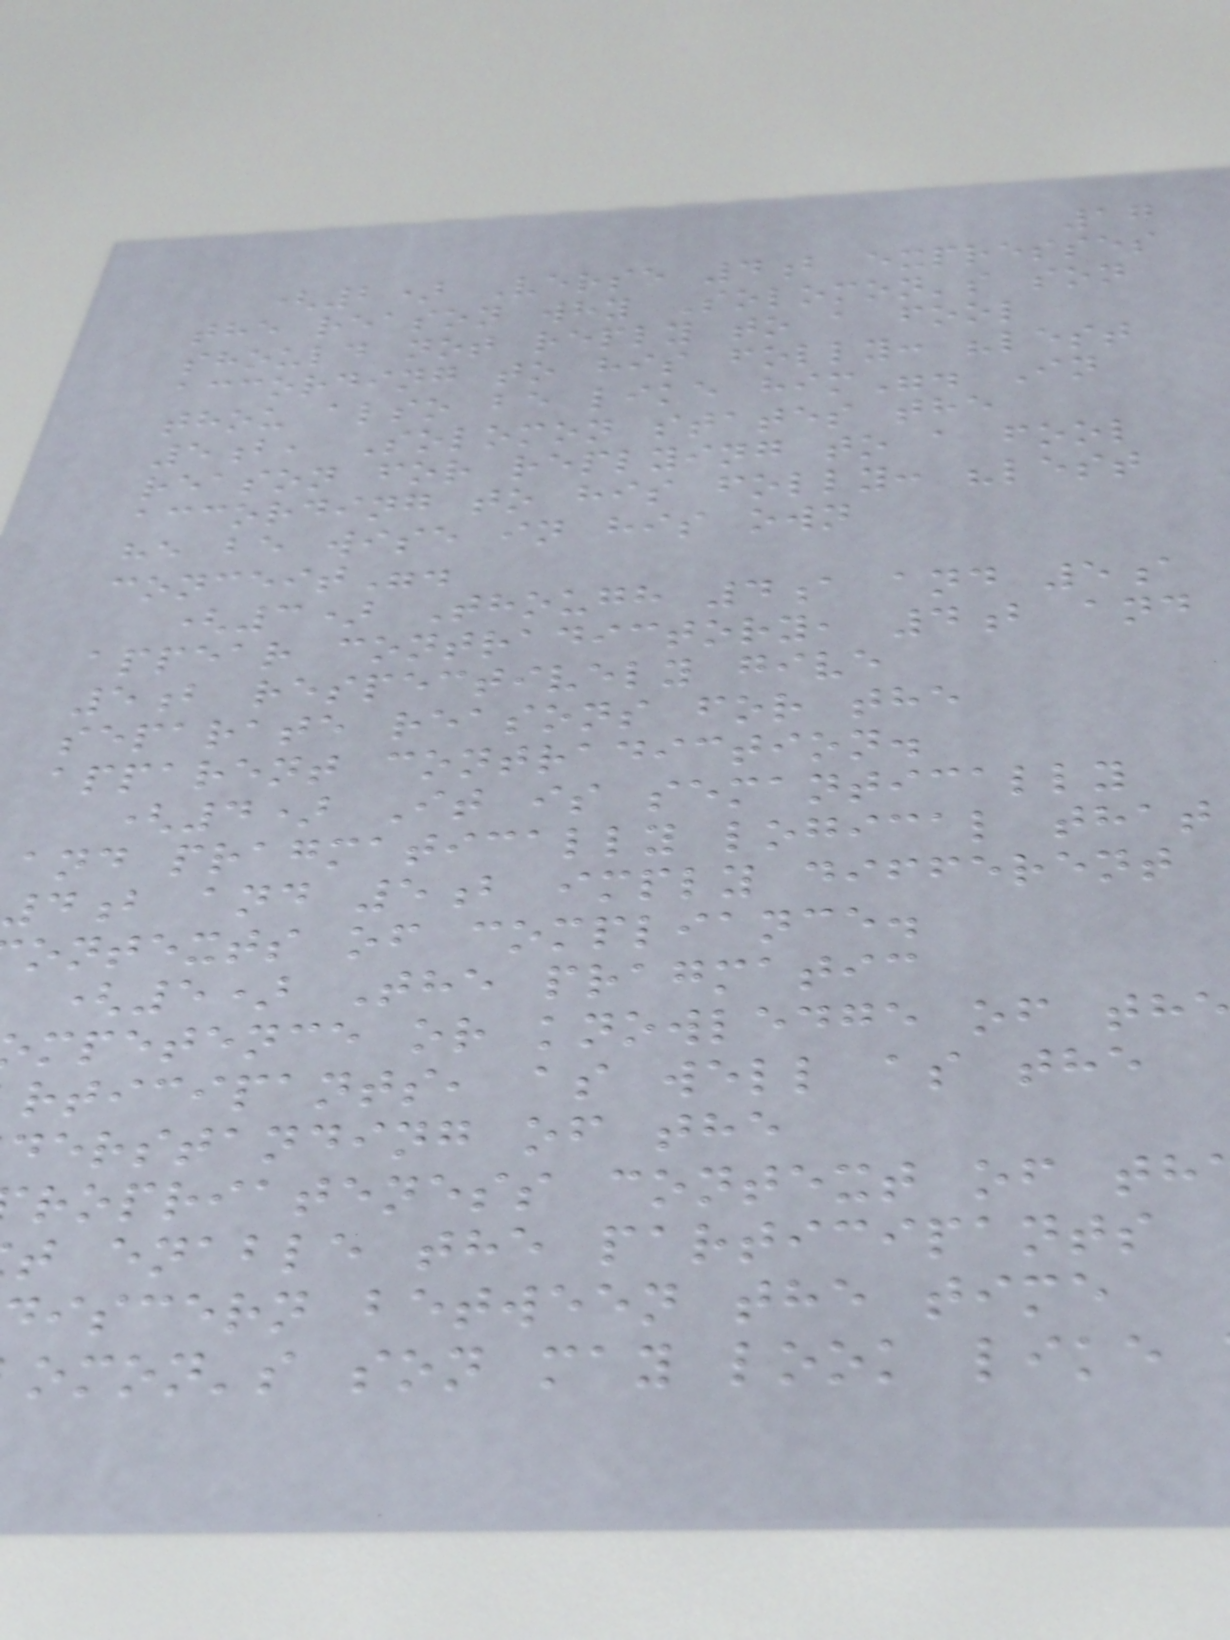17
(2) Verse 4b expresses
the reason why Solomon's son
should not reply to a fool
according to his folly: "lest
thou also be like him". In
5b, Solomon states the
reason for replying to a fool
according to his folly: "lest
he be wise in his own
conceit".
(3) Though 4a and 5a
appear contradictory, 4b and
5b respectively give
separate reasons for the
apparent contradiction.
(4) It is semantically
and pragmatically logical that
4b and 5b imply different
ontexts of compliance.
(5) The pragmatic
mpetence or knowledge of th
rticipants, as well as the
derstanding of the
ropriateness context of th
t enable the participants
iscern between the time
omon's son may look like
